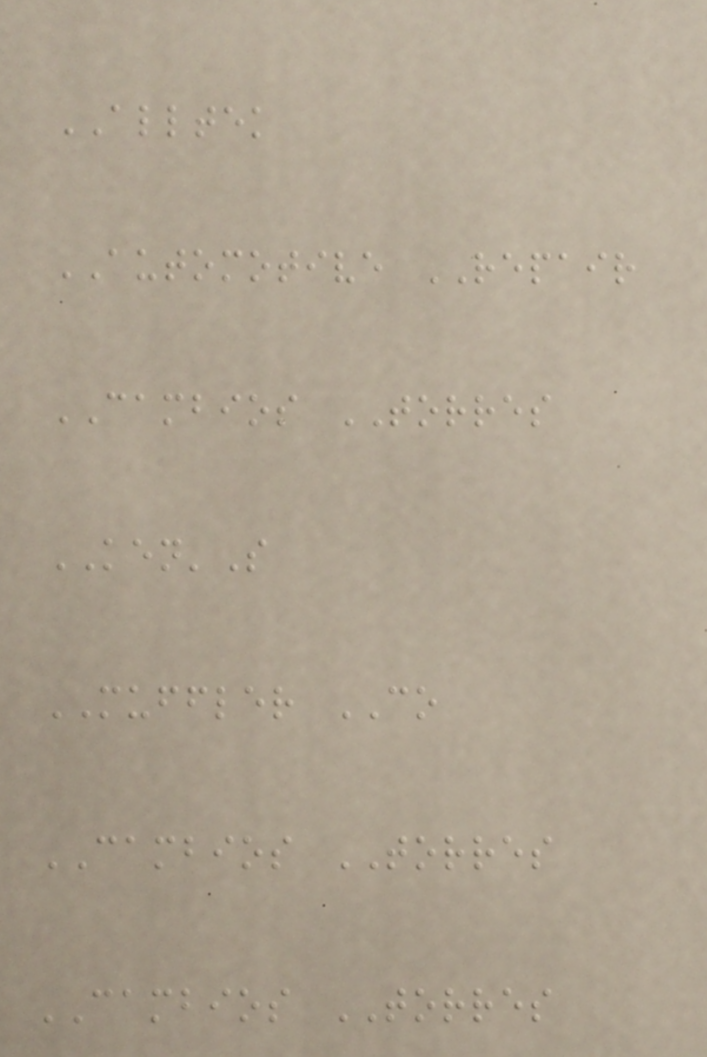ALLTEK
AUTOMOTIVE REPAIR
CAMBIOS TORRES
KEN'S
MUFFLER CO
CAMBIOS TORRES
CAMBIOS TORRES
